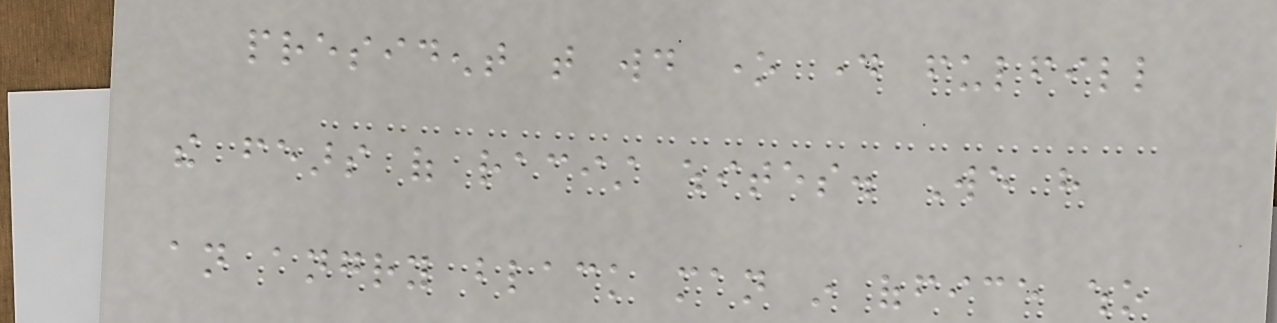president that would one day fulfill
the fears of racist whites. We have
an angry black man in office who
